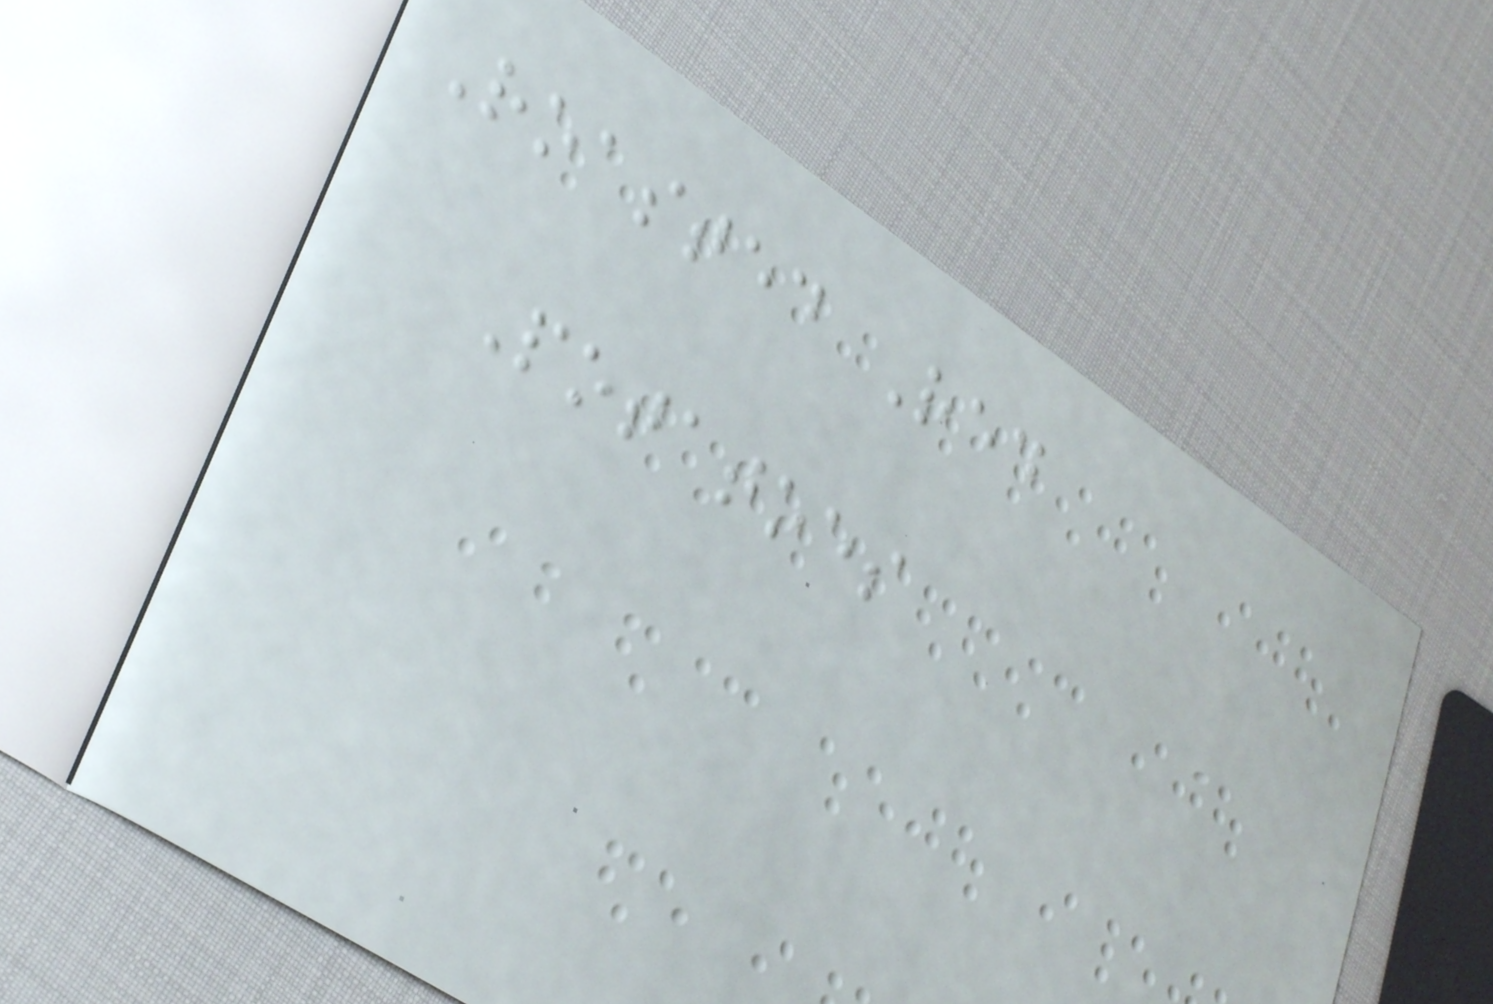Roasted Red
Potatoes
